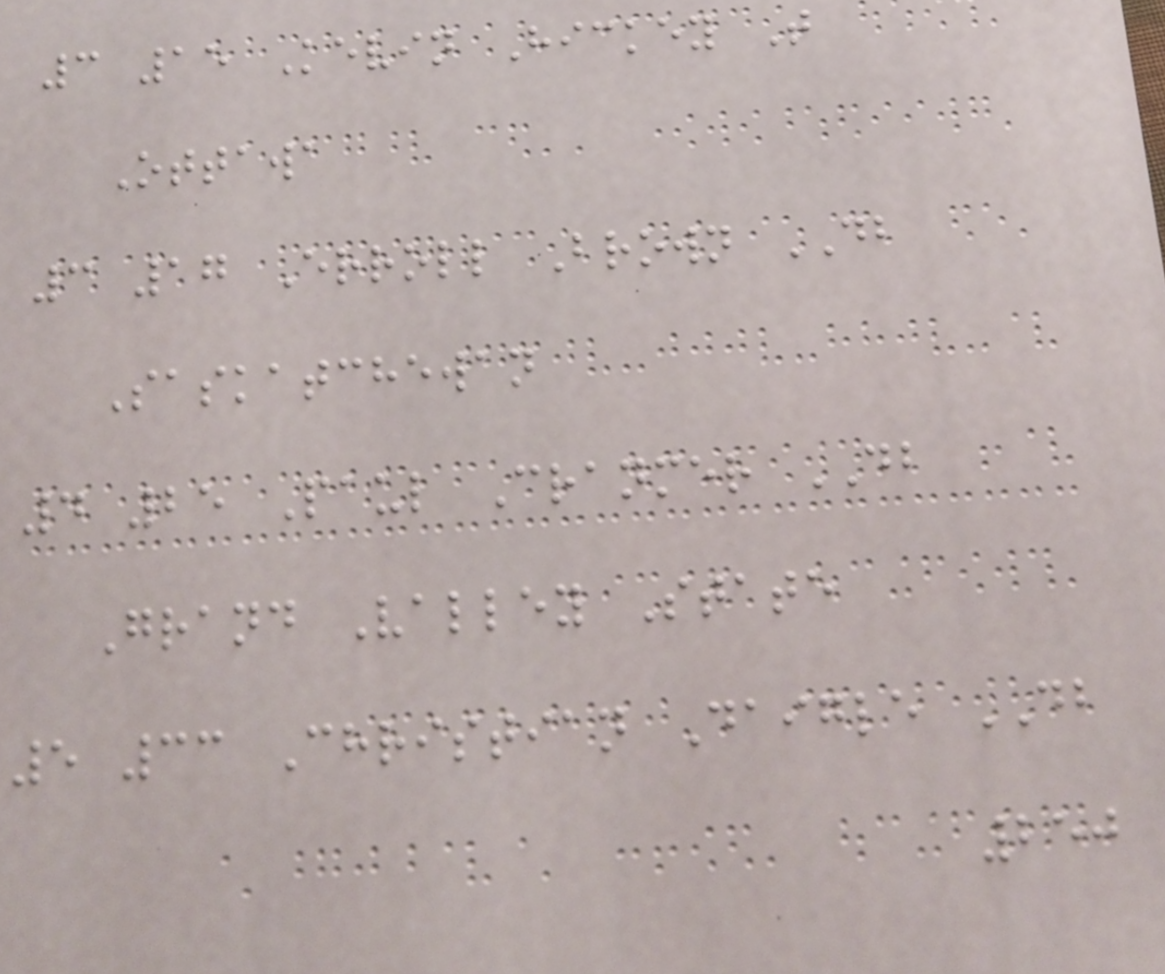3 15 Kevin Hickey T
Ottawa
3 17 Erroll Brown DB
Saskatchewan
4 25 Paul Cranmer DB
Grand Valley State
5 33 Christian Daigle DB
250
